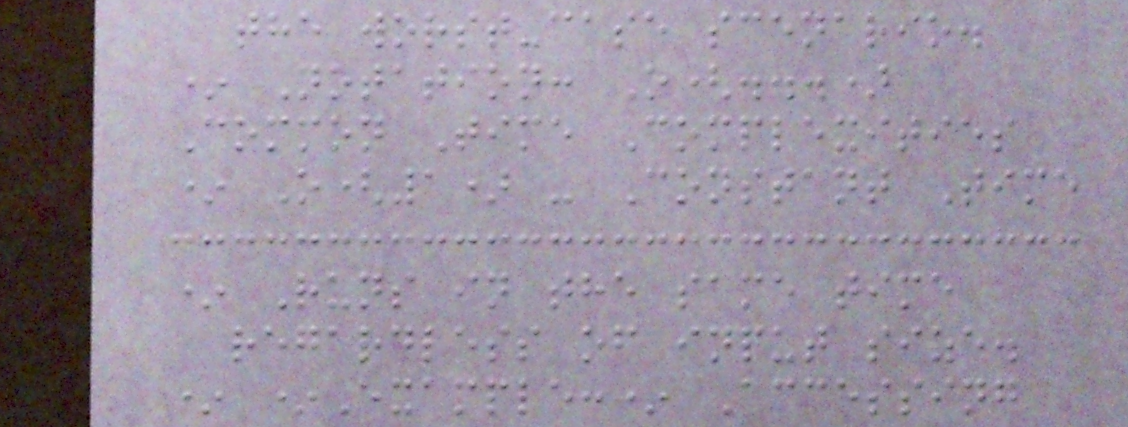the worst-case scenario.
* Notation: O(...)
Common Time Complexities
* O(1) - Constant Time
* Runs in the same time
regardless of input size.
* *Example:* Accessing
